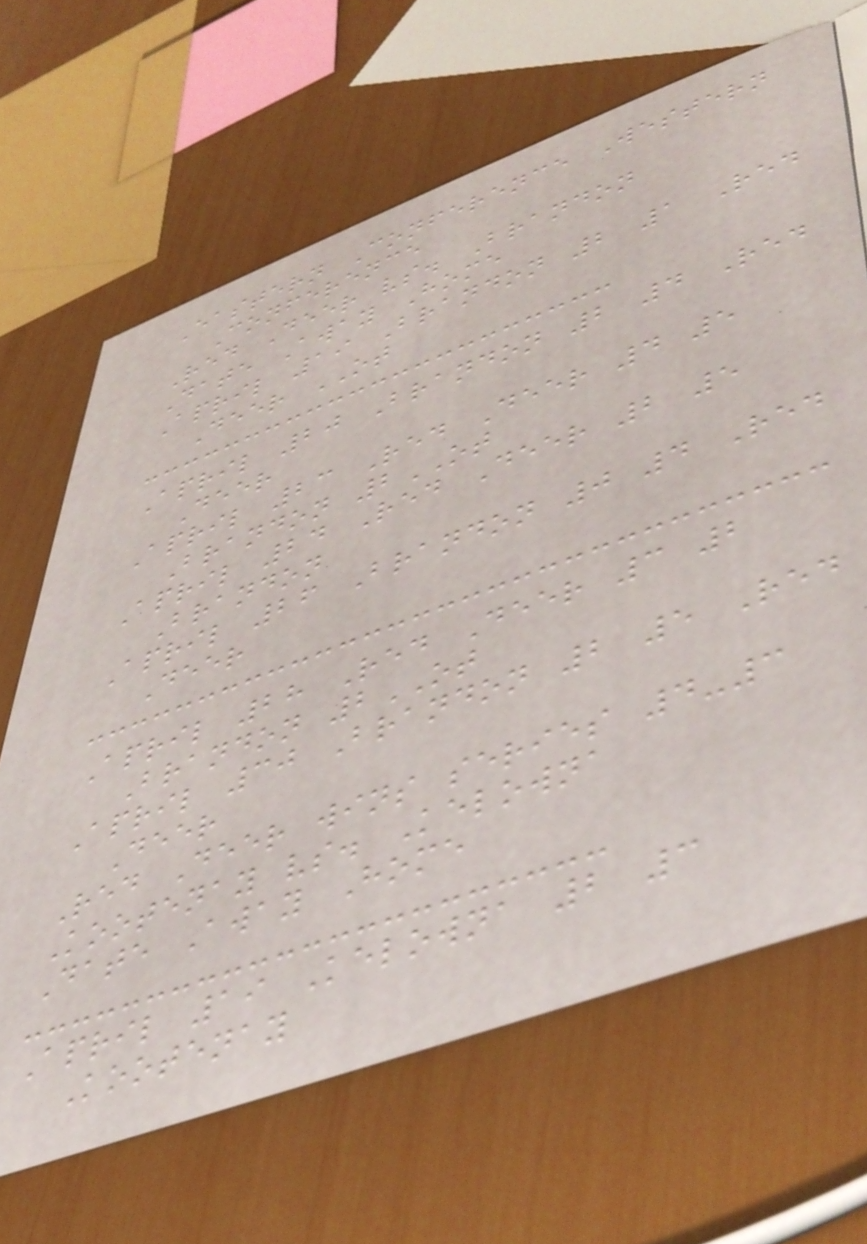Eastern Conference Western
Conference
Red Deer vs. Brandon
Date Away Home
April 19 Brandon 2 1 Red
Deer OT
April 20 Brandon 2 4 Red
Deer
April 23 Red Deer 4 5
Brandon 2OT
April 24 Red Deer 2 5
Brandon
April 26 Brandon 0 4 Red
Deer
April 28 Red Deer 3 2
Brandon 2OT
April 30 Brandon 2 5 Red
Deer
Red Deer wins series 4-3
Kootenay vs. Kelowna
Date Away Home
April 19 Kelowna 2 3
Kootenay
